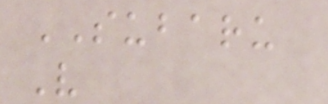SUBARU
V
